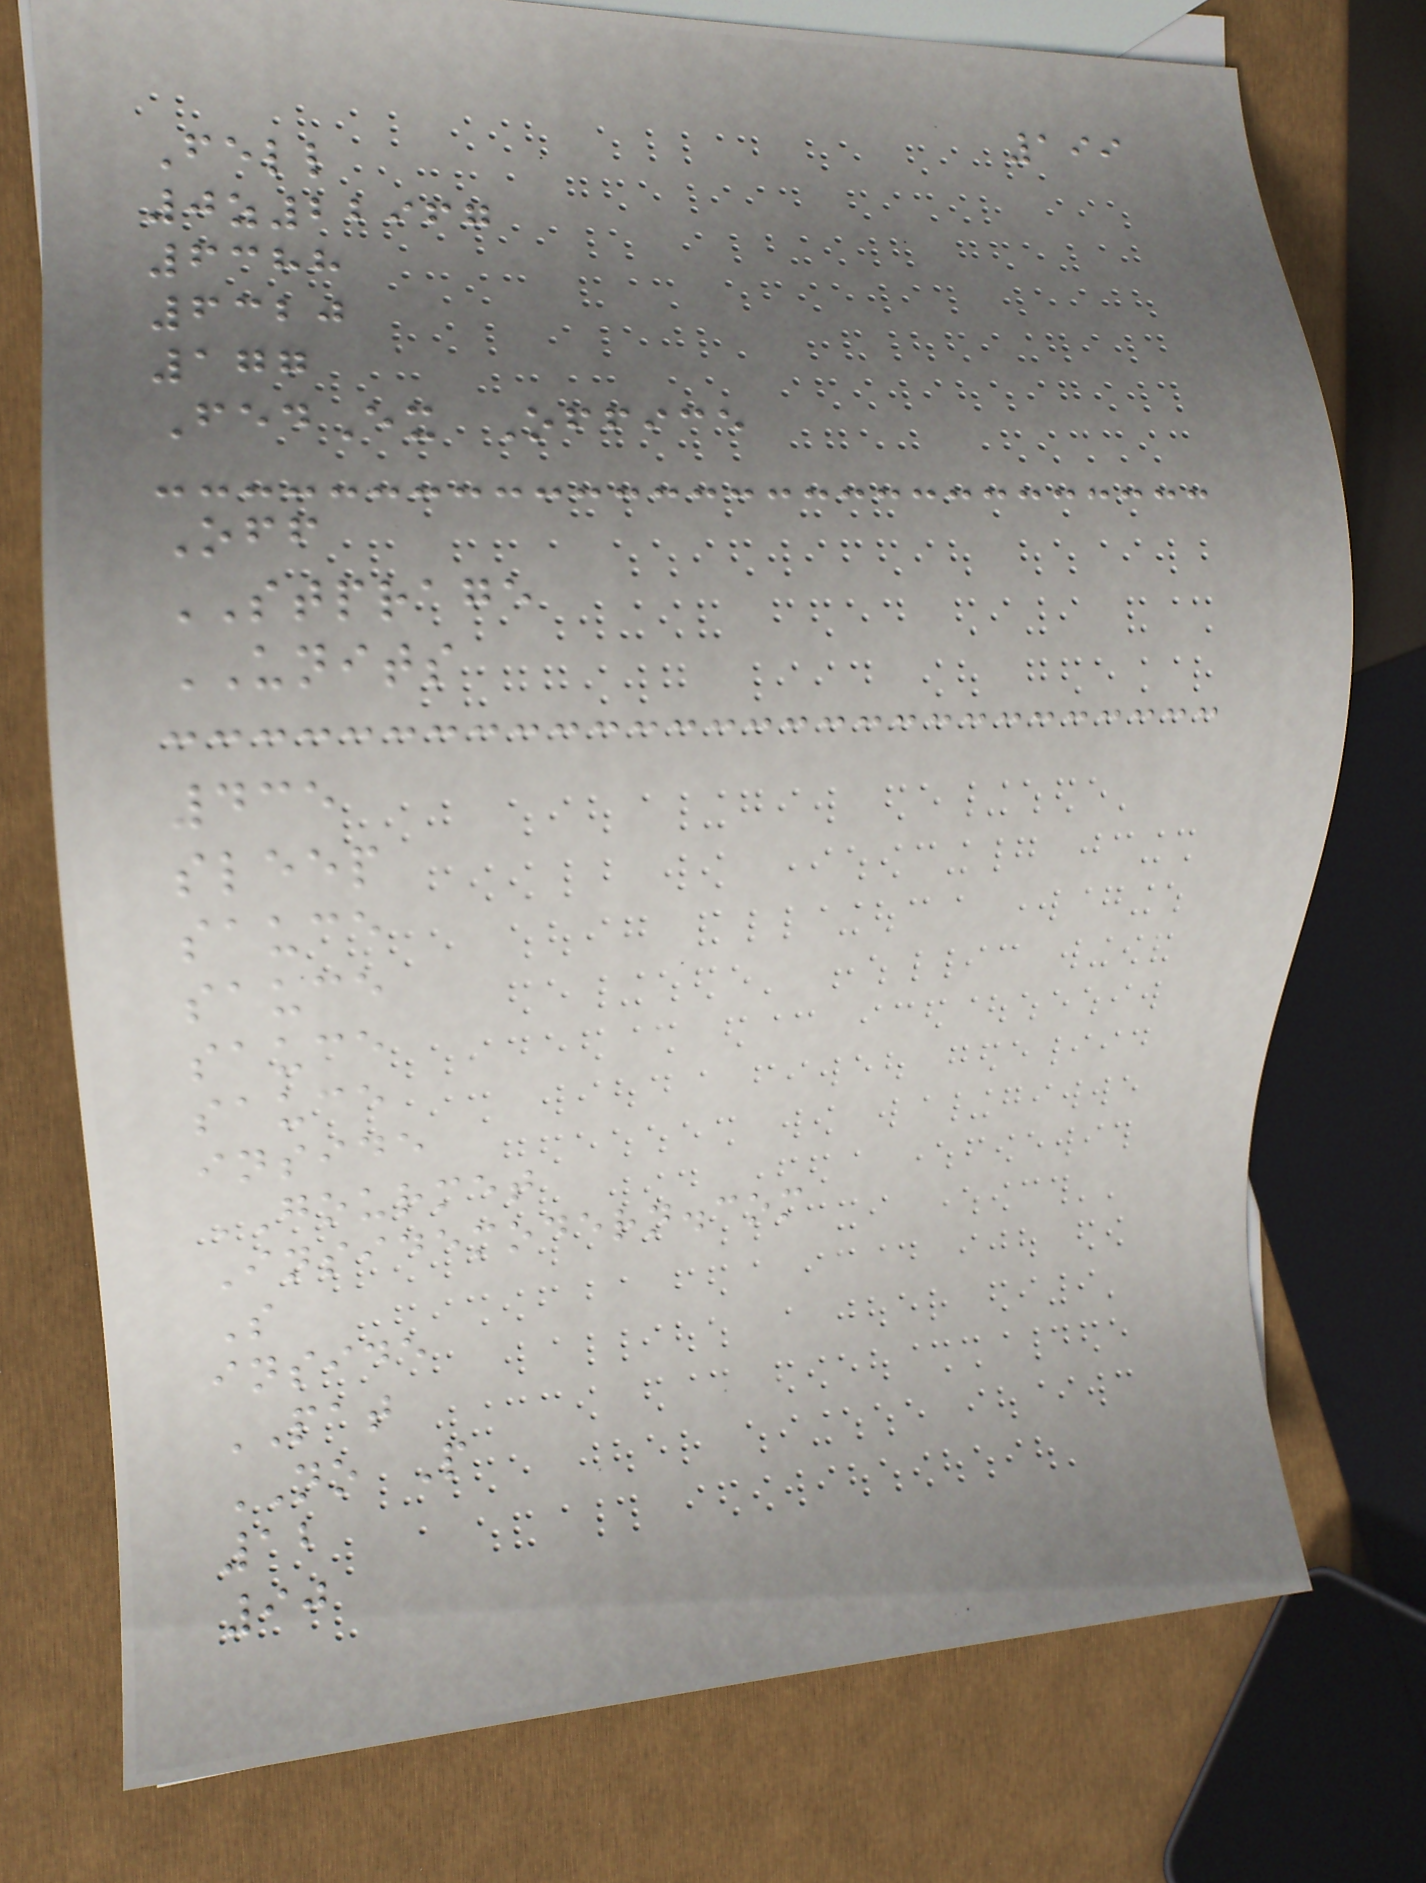199
Fell
0z22967
6388
6320
177
FedEx Office
Off
STPRAGE
UNITS
435
sleep
sauce
sauce
sauce
sauce
inside
GOURMET
Insidemodern.com
S
inside
PAT
NO P
12
90
